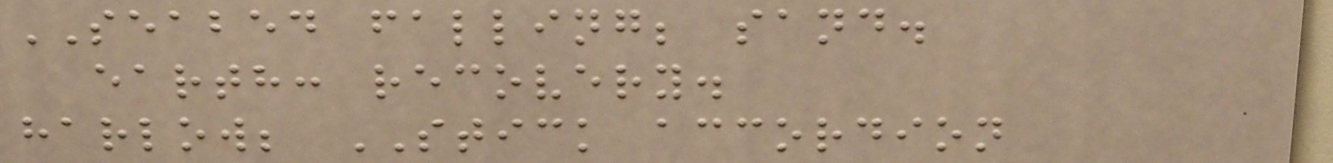SEABED falling; sand.
earth: recovery.
harlow; STICK accordion
